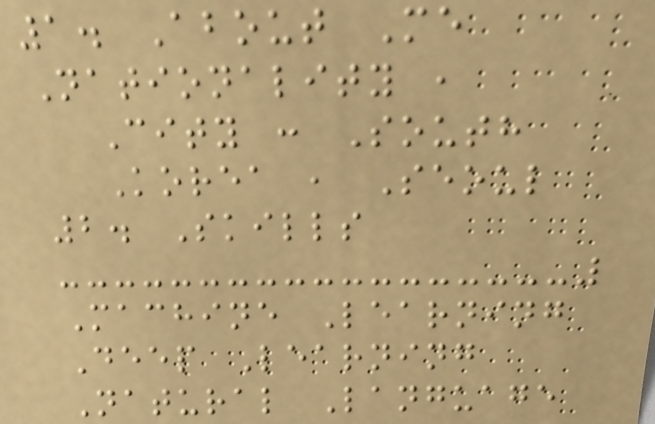1. About Me
Nationality ,
City : South
Korea , Seoul
2. Skills
Machine Learning
Deep Learning
Natural Language
